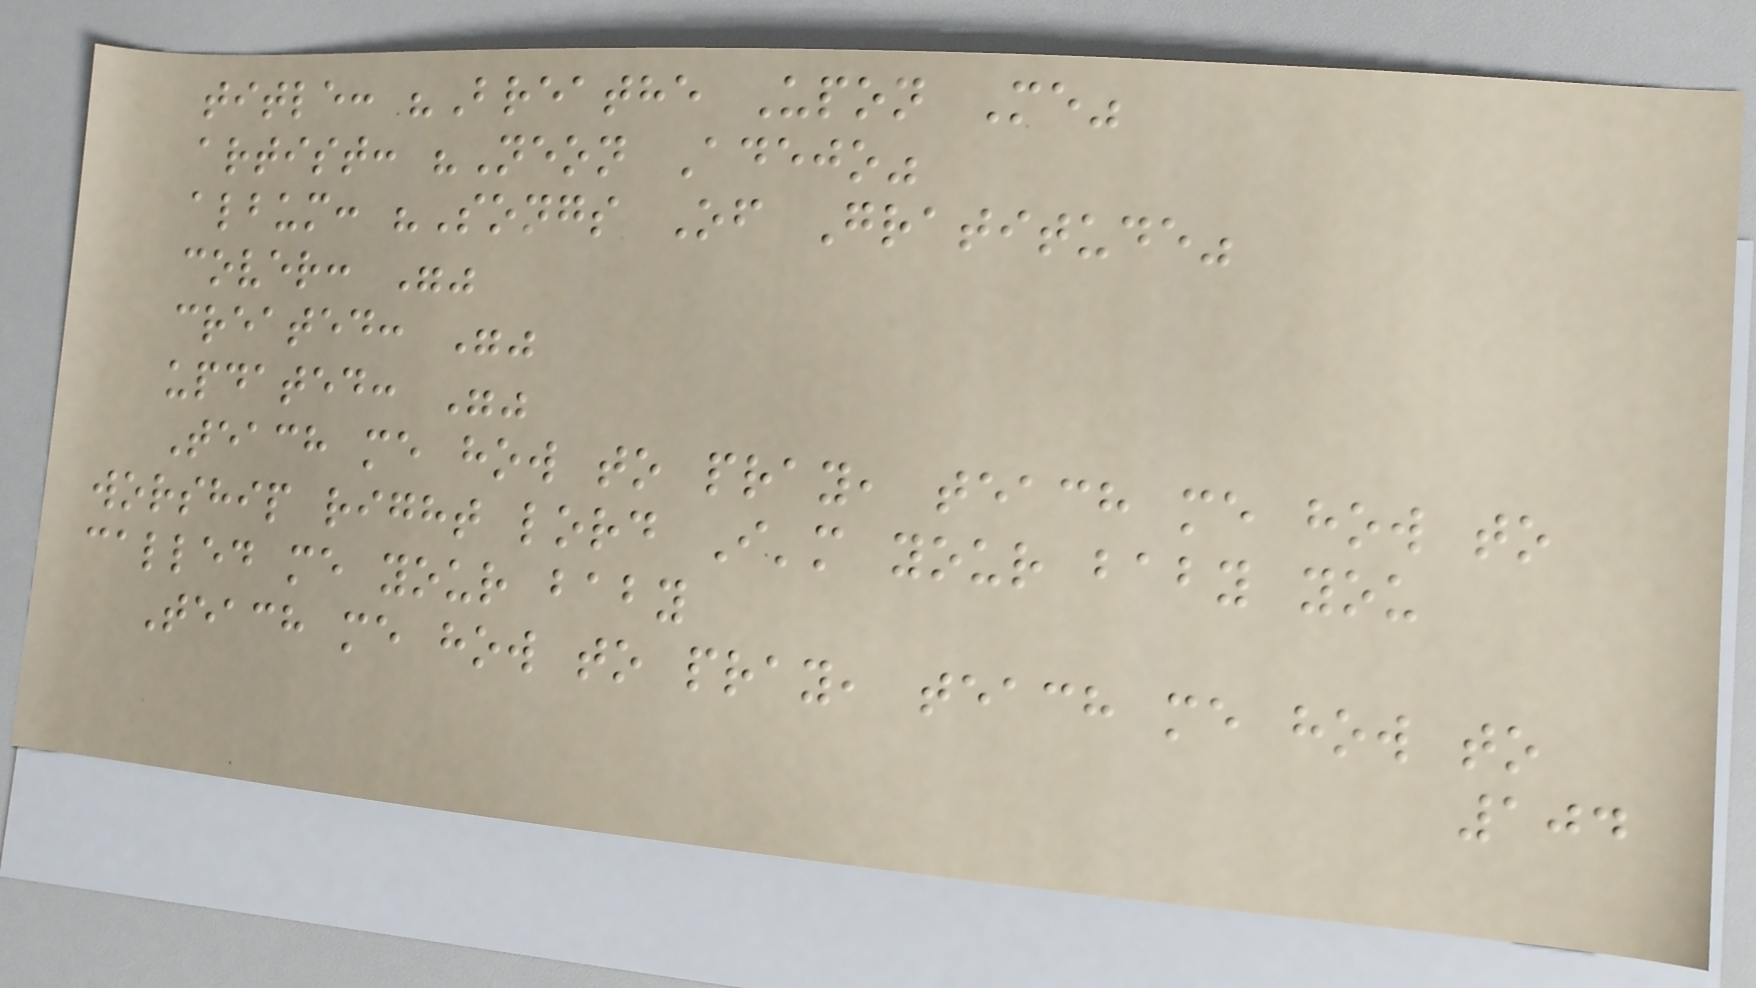title: "Breathe Upon Me"
artist: "Neon Adejo"
album: "Songs Of Gratitude"
cover: ""
created: ""
updated: ""
Teach me how to pray, teach me how to
worship right lord I'm your baby you
called me your baby
Teach me how to pray, teach me how to
104
